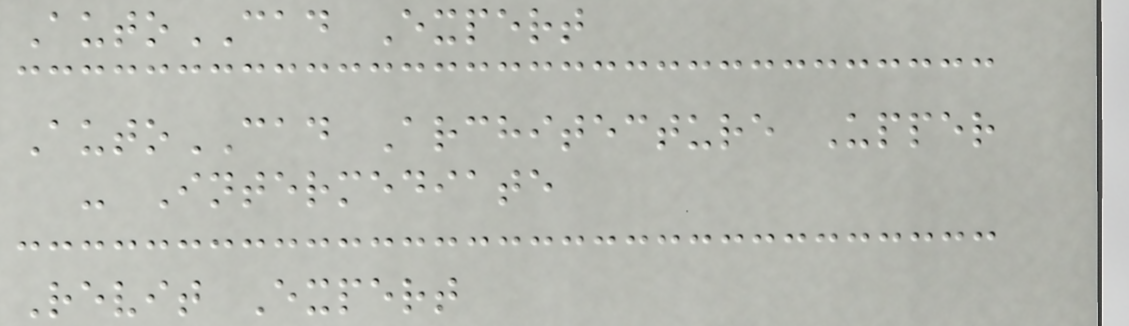AutoCAD Expert
AutoCAD Architecture Upper
- Intermediate
Revit Expert
